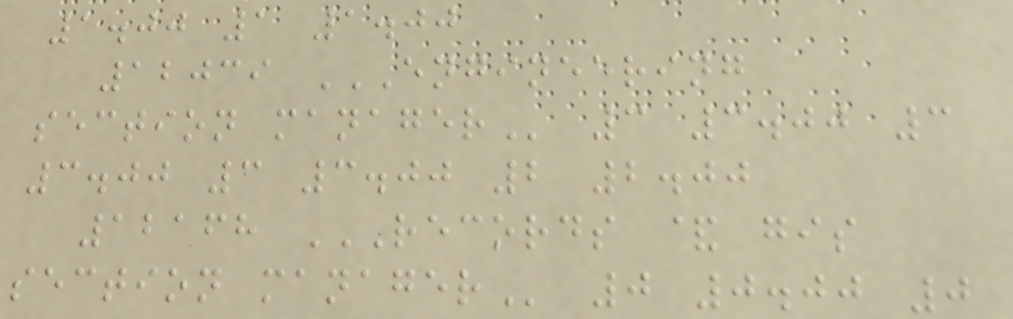1.00 1 1.00
12039 ENGINEERING
SECTION MANAGER 3 3.00 3
3.00 3 3.00 2 2.00
12168 RECORDS & GIS
SECTION MANAGER 0 0.00 0
